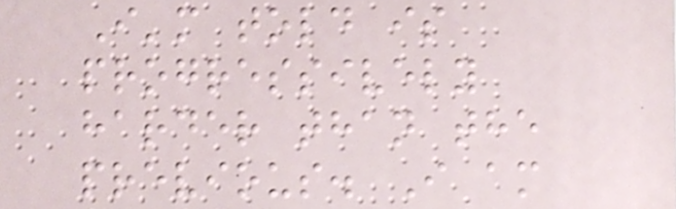I'm told is
progressively
harder than the
previous. I am
